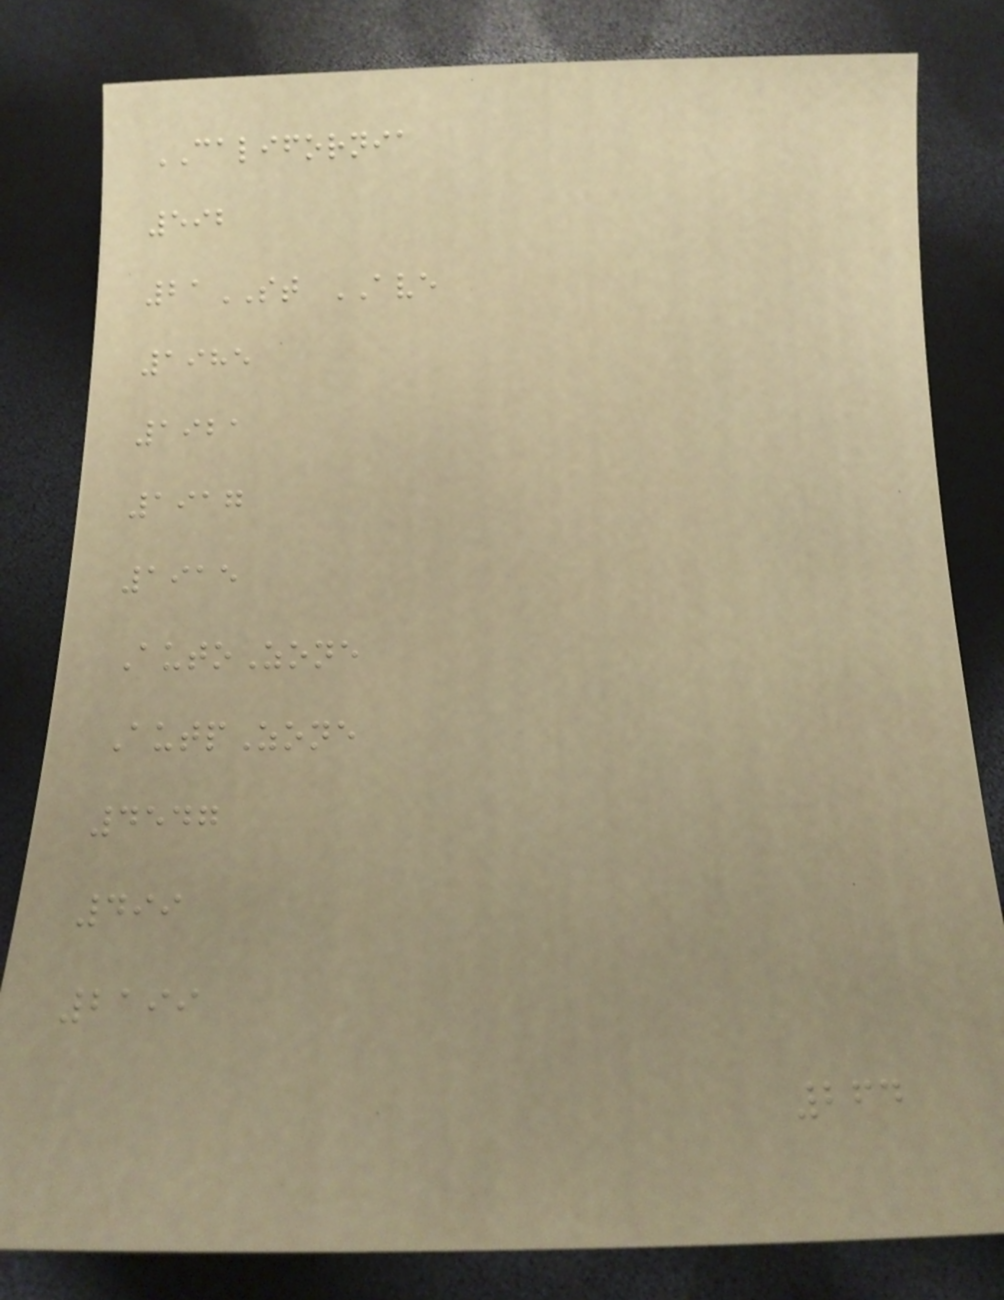CALIFORNIA
592
21ST AVE
1985
1921
1917
1915
AutoZone
AutpZone
4547
499
2199
264
